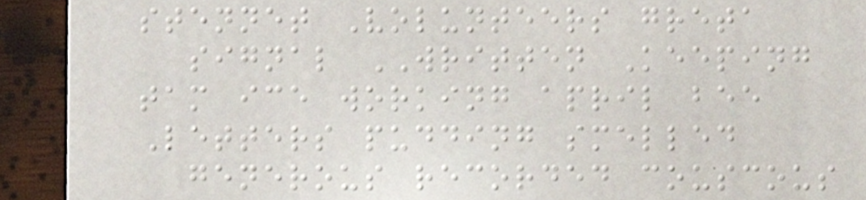stennet Volunteers greta
signal WRITTEN Keeping
tam ice working april bee
Letters pudding smelled
generous recorded couscous
